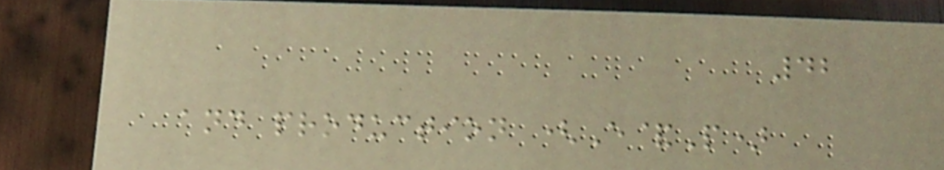42
and production (E&P)
